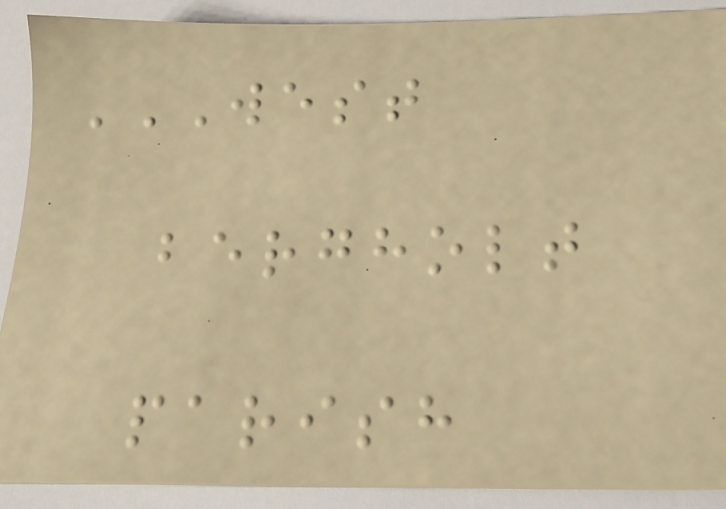WEST
BERGHOLT
PARISH
